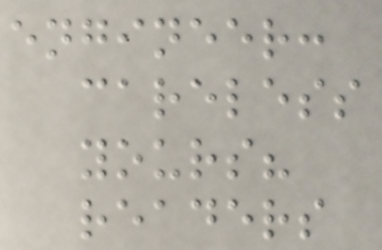engineer:
careless
yours?
readers
